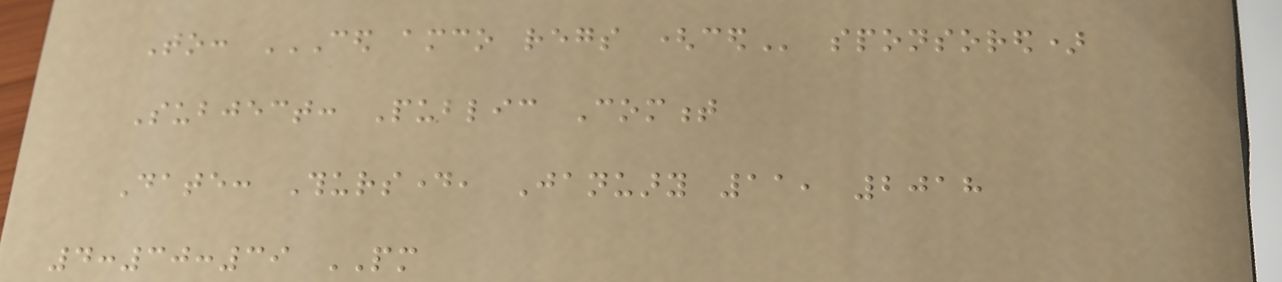To: CED AMCO REGS (CED sponsored)
Subject: Public Comment
Date: Thursday, January 11, 2018
4:30:39 PM
